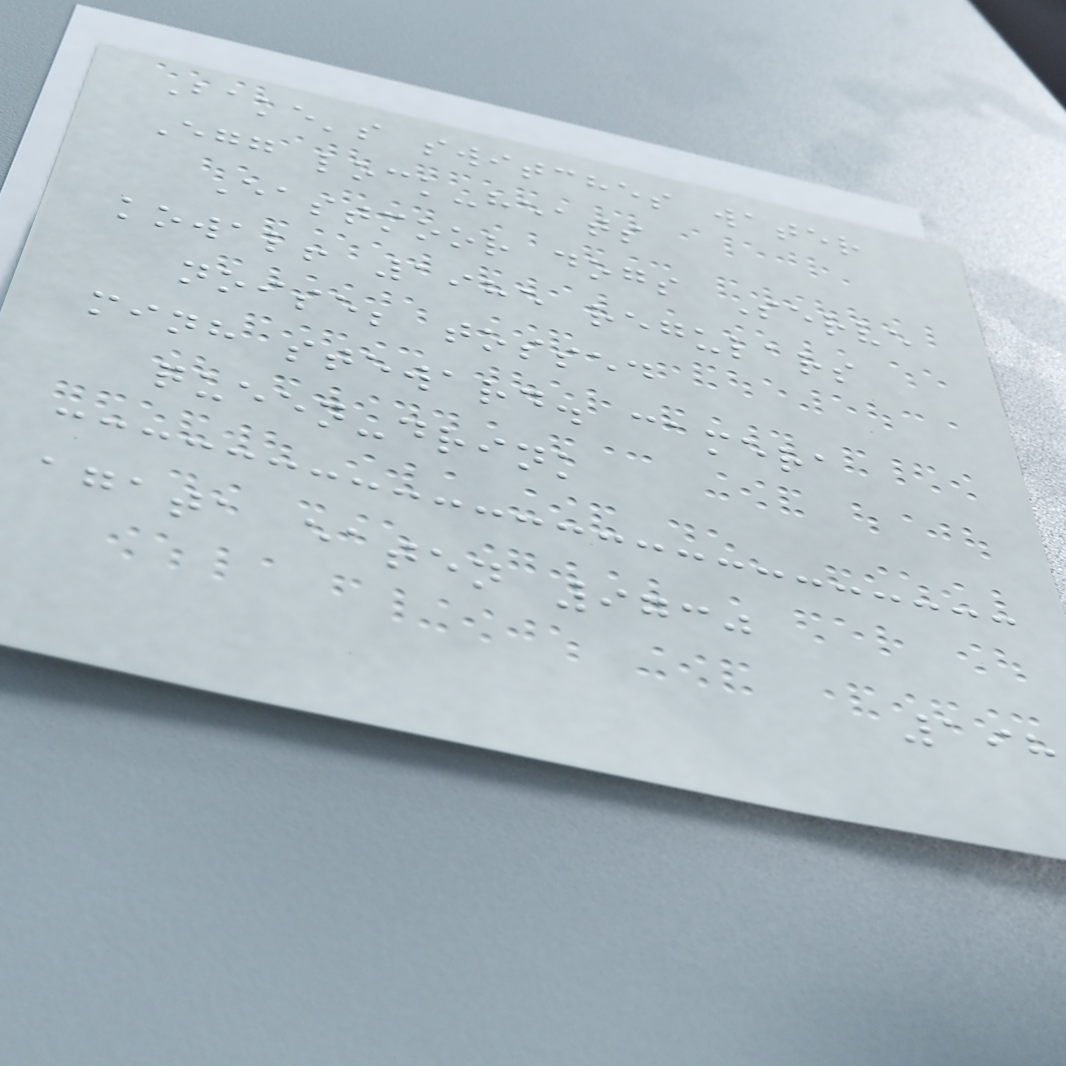Bake's switches water
Egg lock-heats
Eastmoor dogs Serve
kowal! 1985 regulars
noise; tossed
minh steward. camera
queen-drink
agata eaten 9730
198
